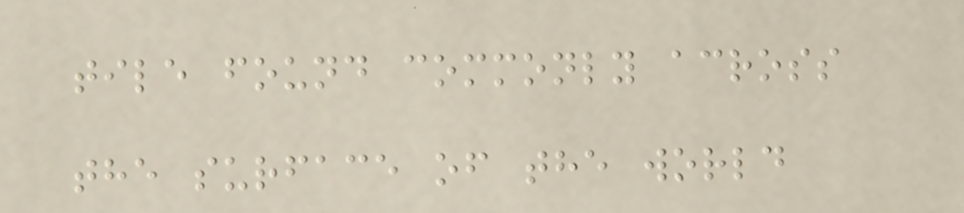tile found commonly across
the surface of the world
